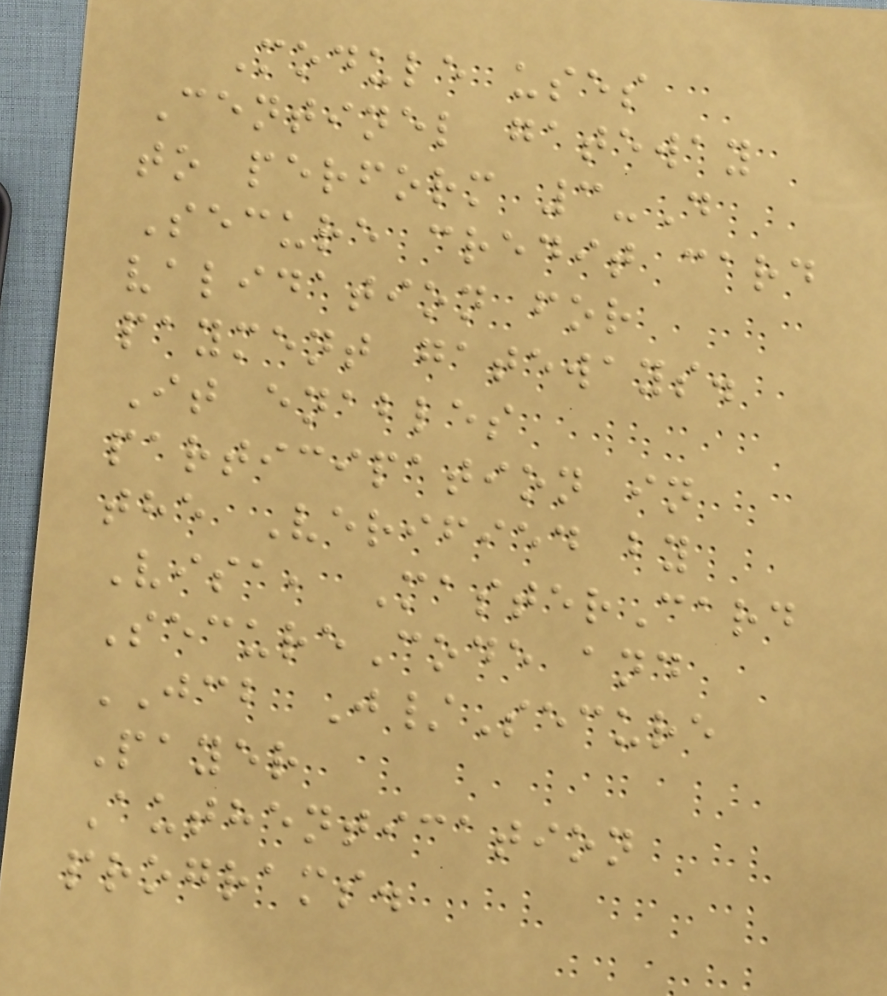Module uses
Centinel gateway
to perform 3-D
Secure credit card
validation for
payment gateways.
It enables
participation in
the Verified by
Visa, MasterCard
SecureCode and
JCB J/Secure
Payer
Authentication
programs.
